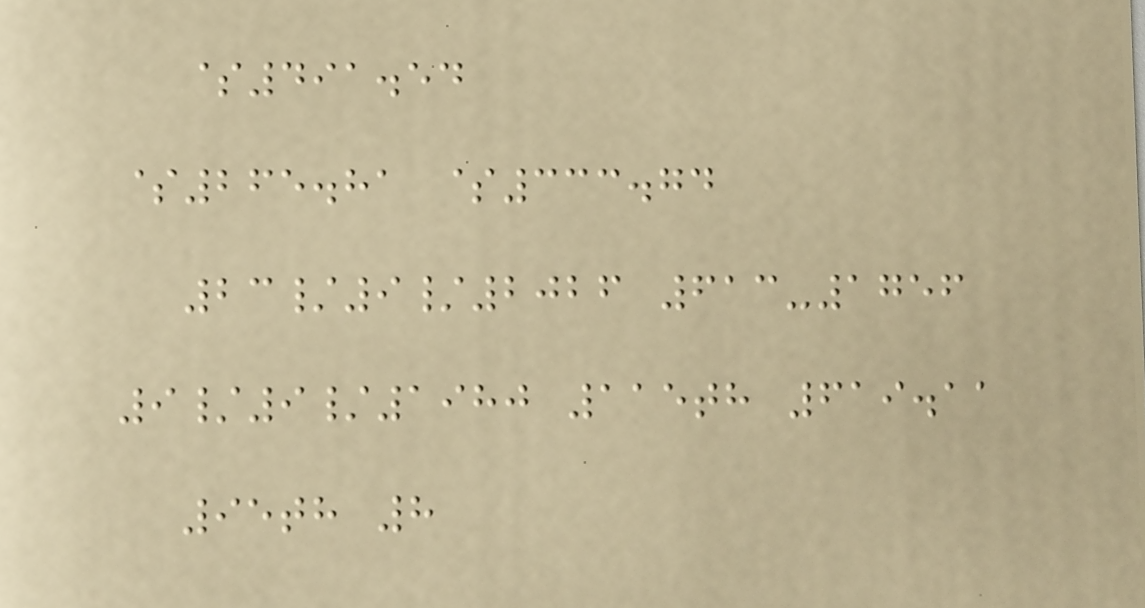$491.54
$265.81 $333.74
23/9/2026 613-1756
9/9/1980 115th 619.11
95th 8
